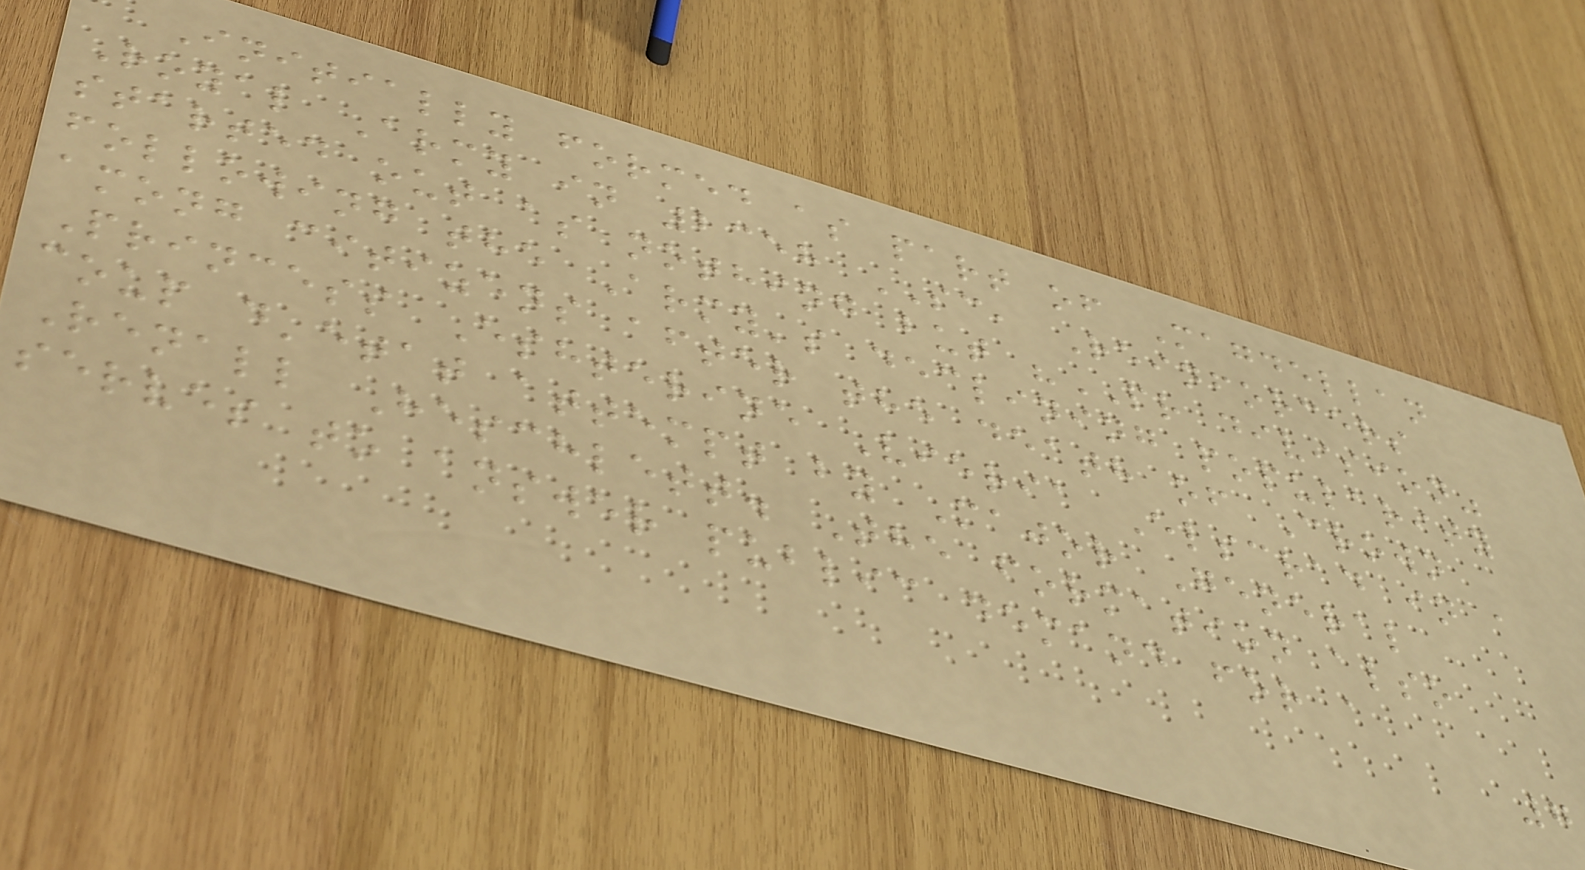Initially formed as part of Magdellan
Royal Army in 2358 SC, Reinforcers
started out as nothing but "PR division"
following the Army's declining popularity
among citizens after the death of Crown
Princess Eshterine Vieria Elscrad in a
coup d'etat attempt by Major General
Renall Heschlett. The formation also
serves to answer public demand for a
7
